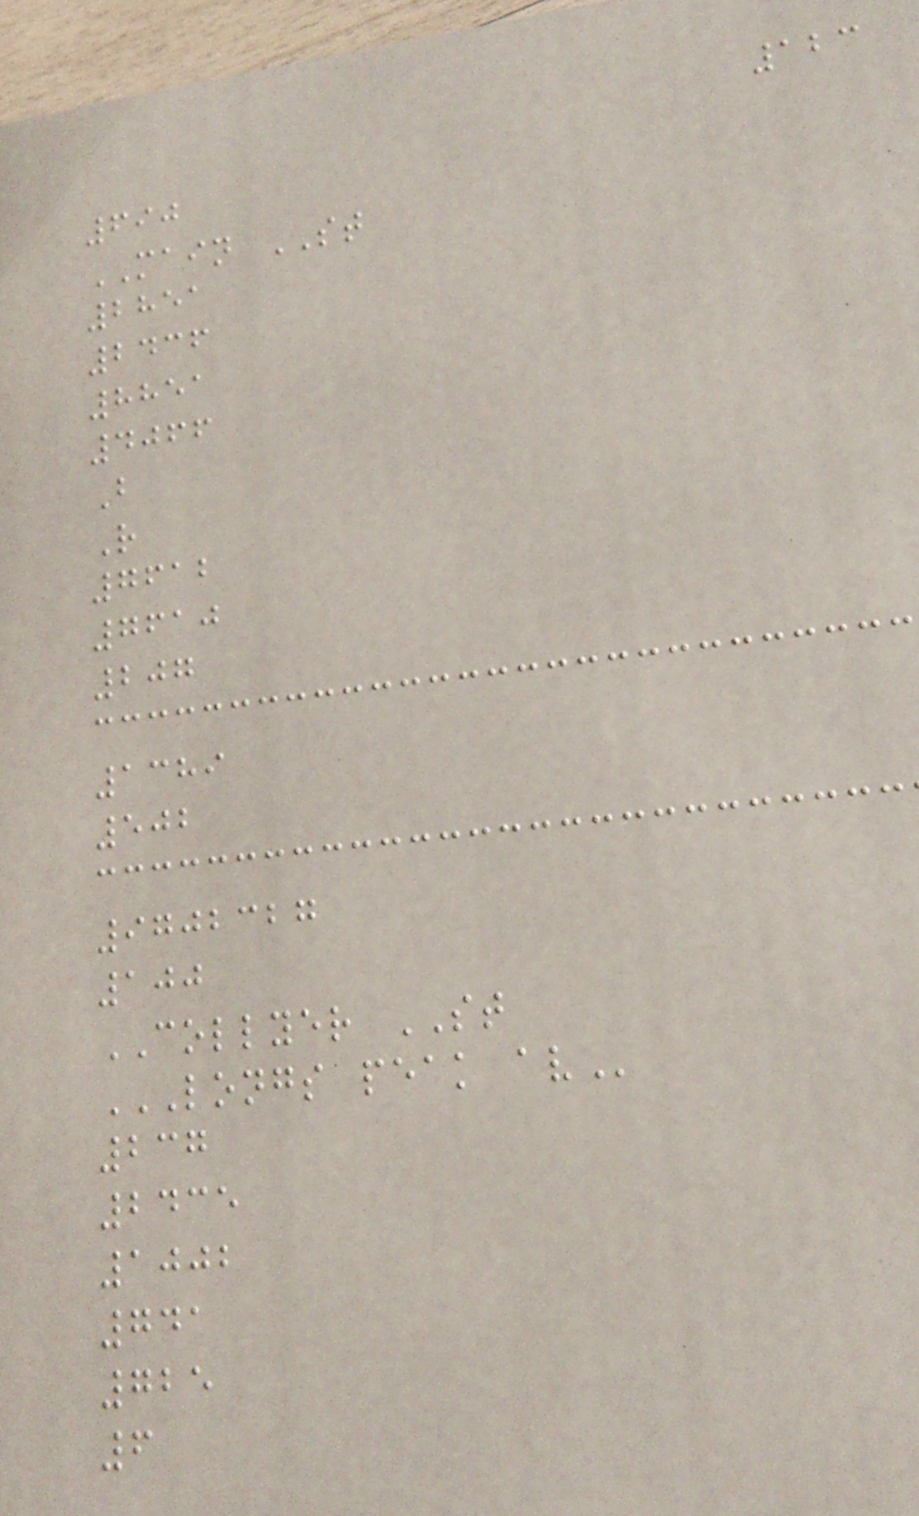123
690
MAIN ST
2851
2436
8851
4066
B
R
7612
7610
207
1389
502
9702327
100
COLLYER ST
LONGS PEAK AV
237
2435
1002
741
725
6
